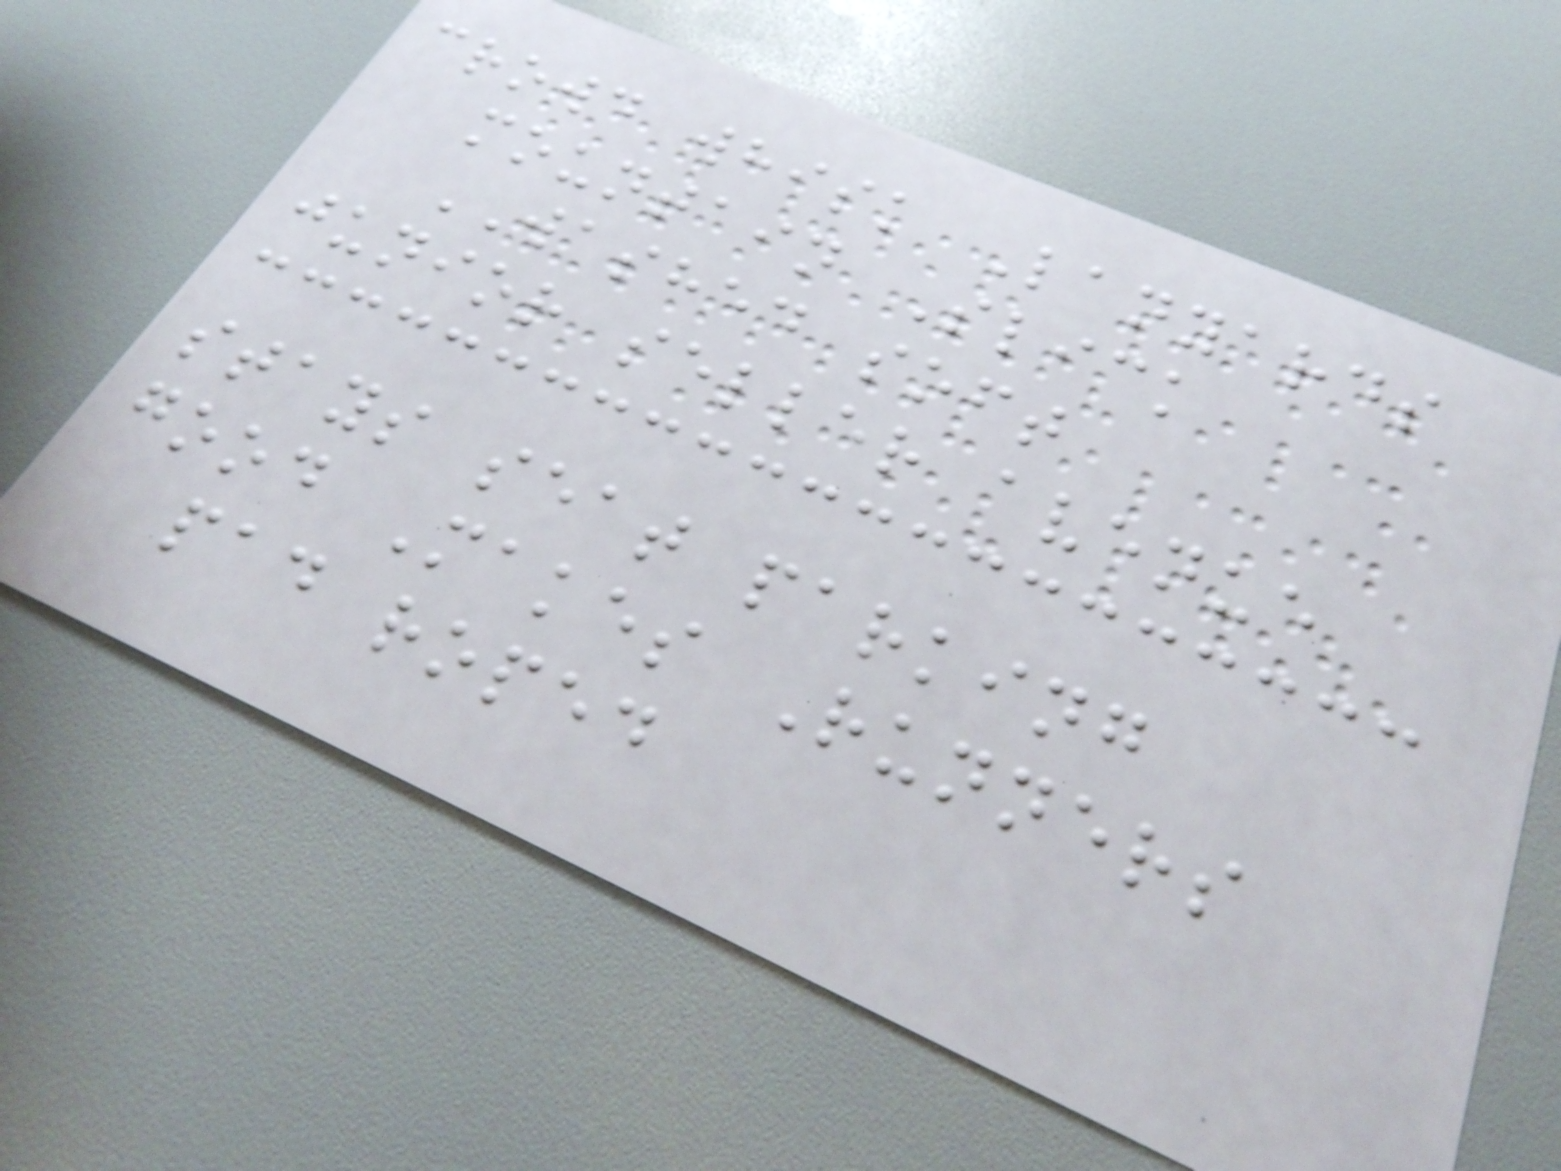crowd whisk Lanyards
mountain Slick
WASHED soft
junior seller avenue
stays seat parking
good Makes Runners
pad roped
